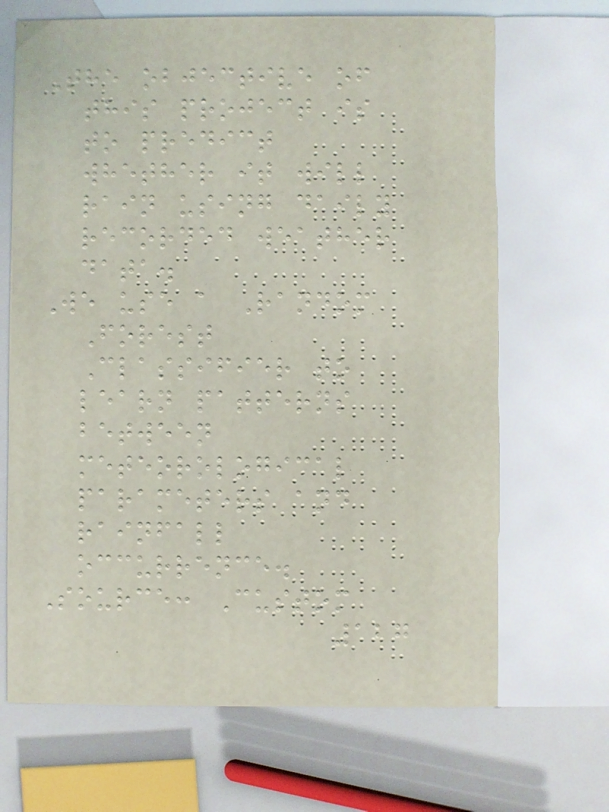The objective of
this project is
to predict
whether it will
rain using daily
recorded weather
data.
We use a Random
Forest
Classifier to
learn patterns
between
meteorological
parameters and
rainfall
occurrence.
Source: Custom
127
